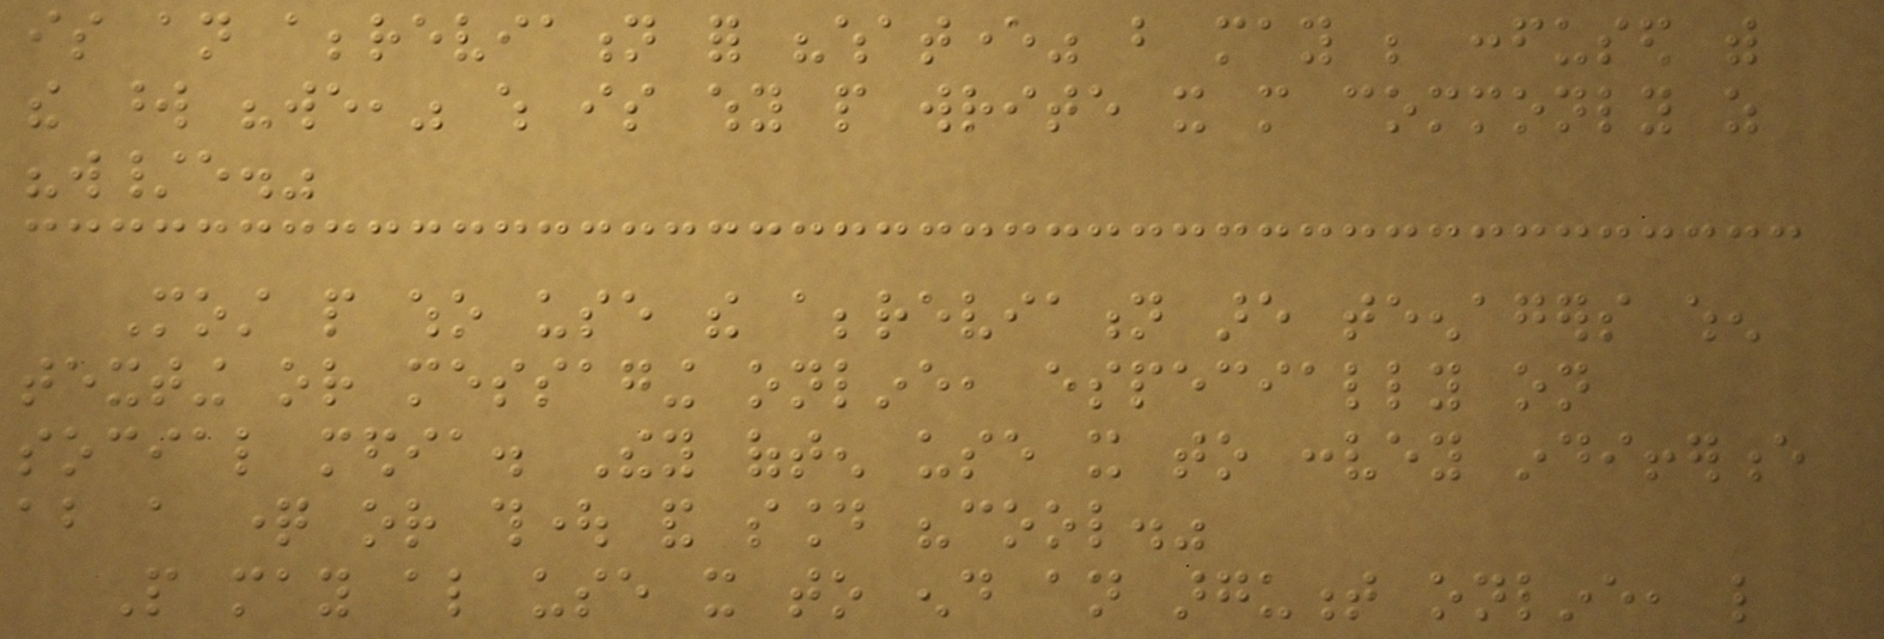is an abbreviation for "whatever" but may be confused with
the word "we," which is why people write it more commonly as
"w/e."
Most people who use the abbreviation are teenagers when
texting or messaging online, especially on
social media. They often use it to convey indifference
about a question or thought and sound "cool."
People may also use it to end an argument online, like
